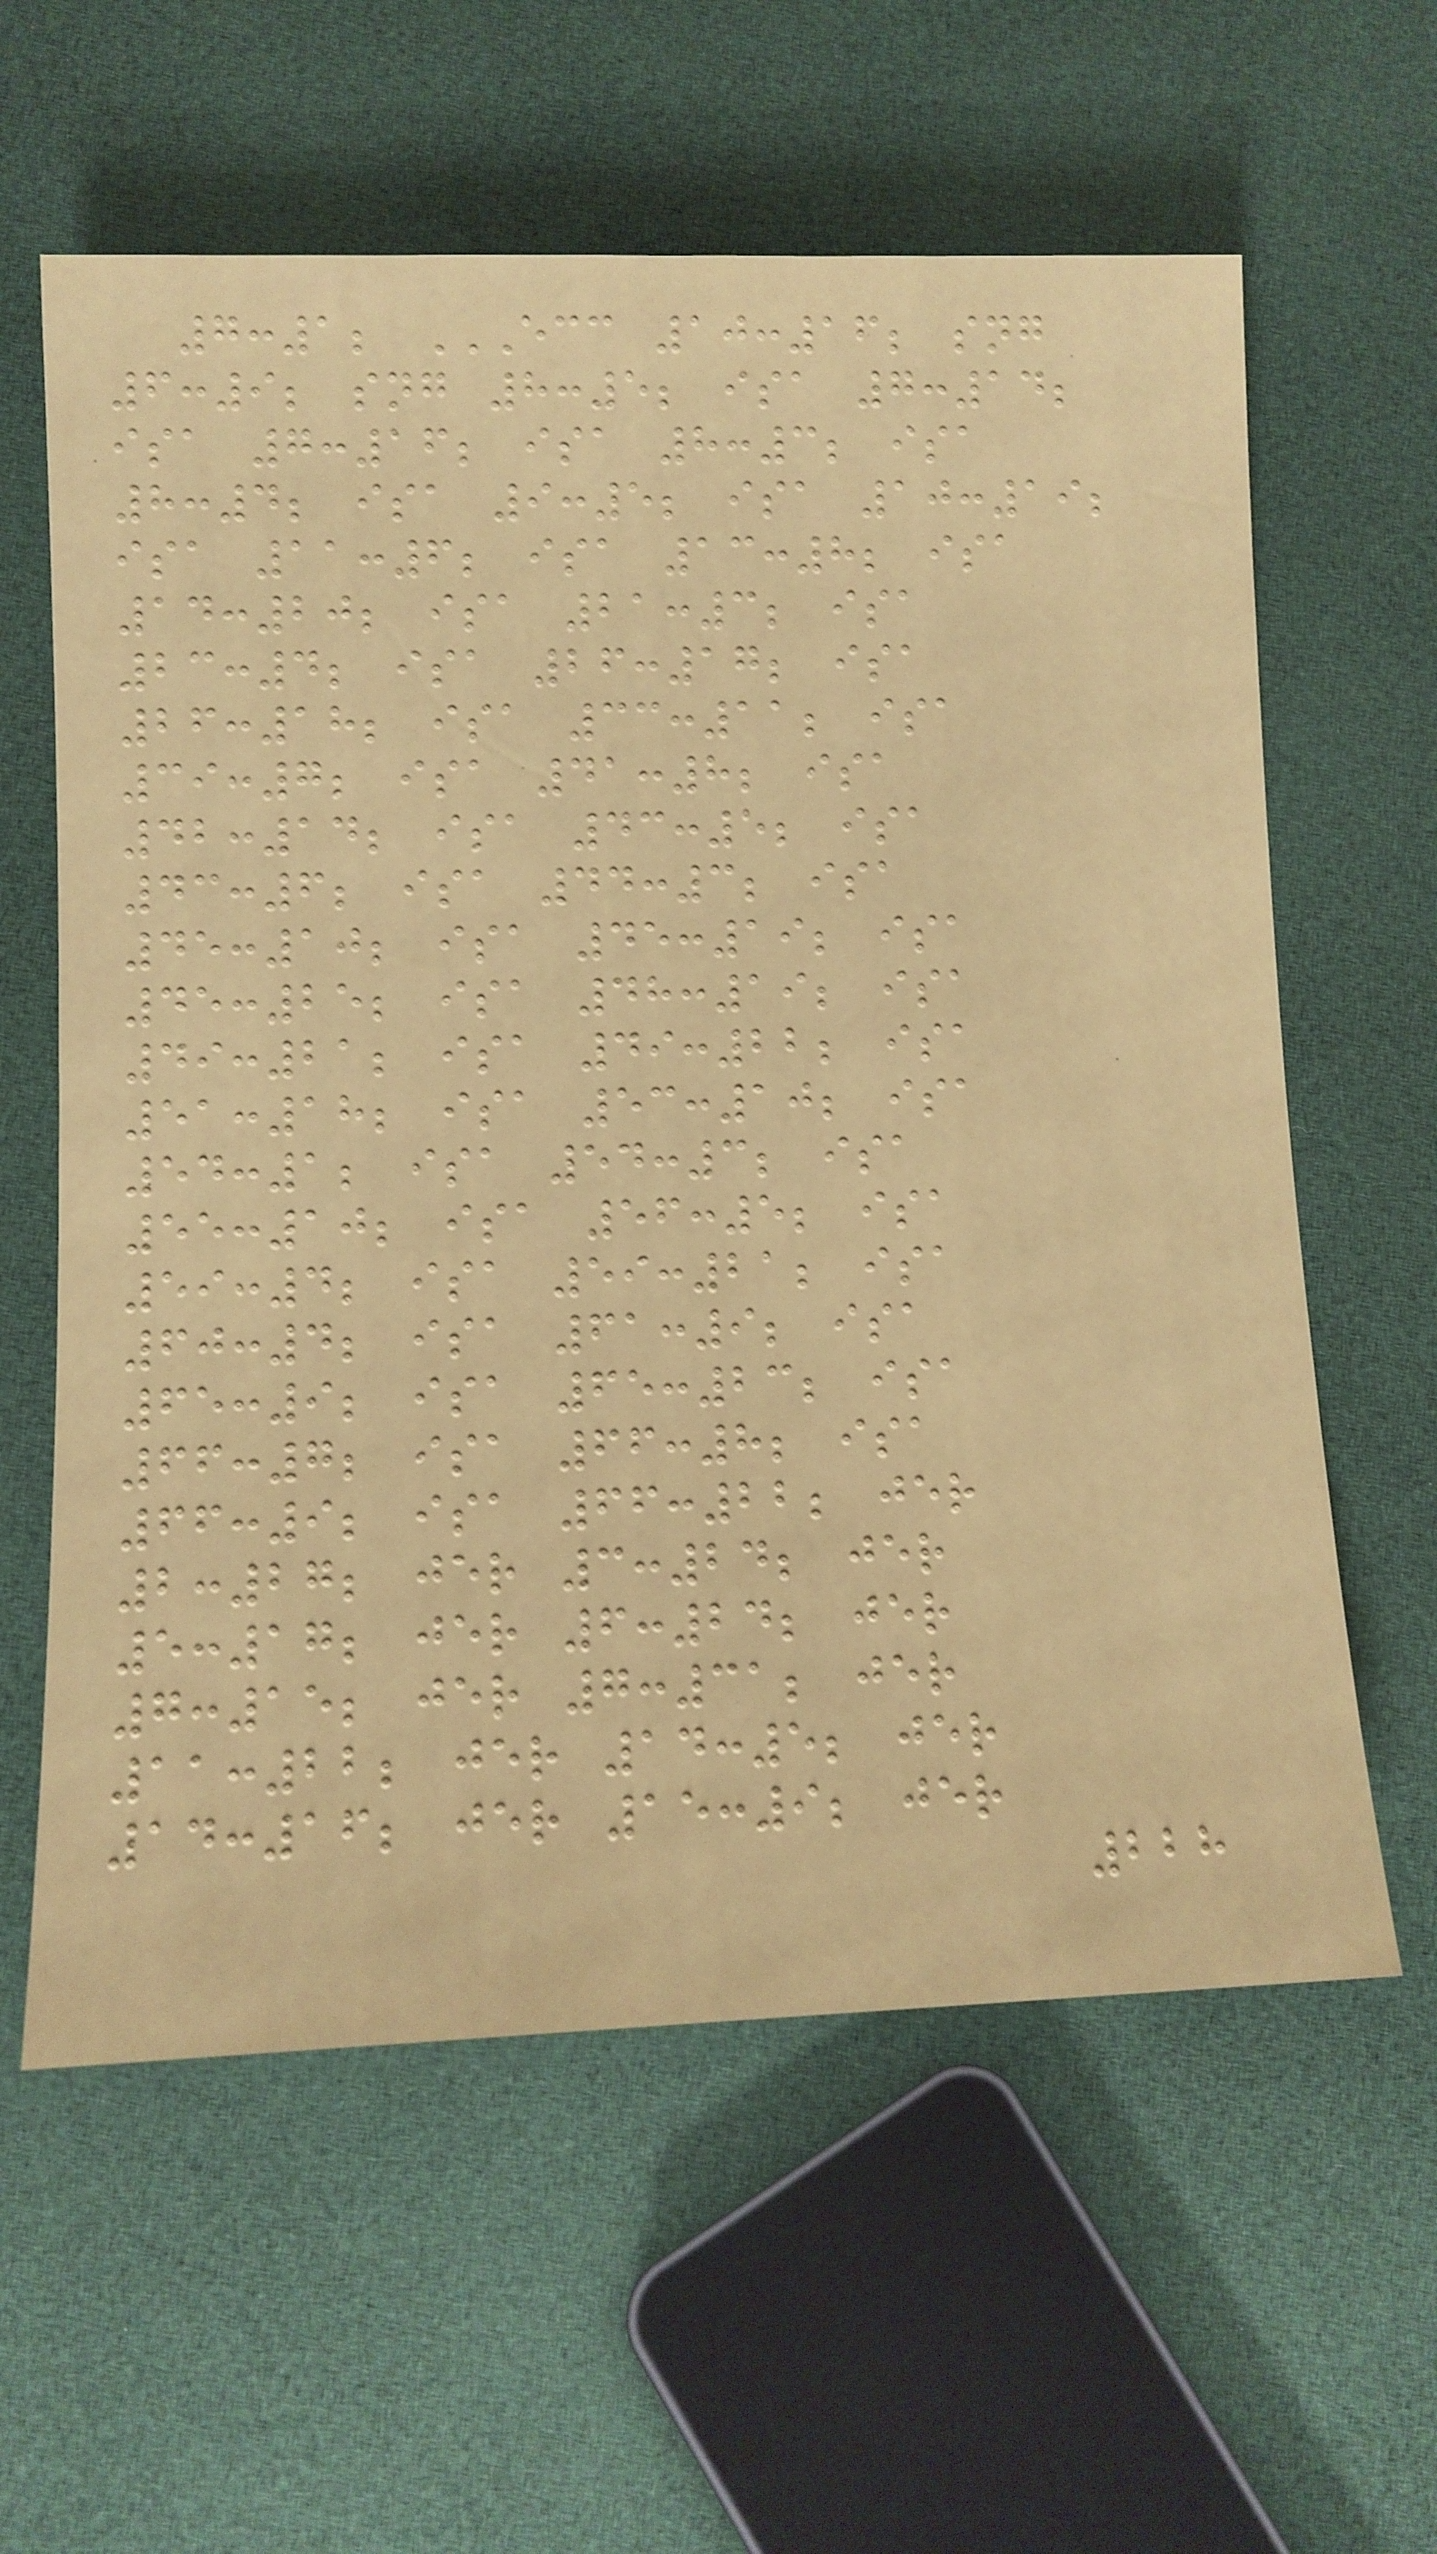7:1; ECC 10:16; SNG
6:9; SNG 8:5; ISA 7:14;
ISA 7:16; ISA 8:3; ISA
8:4; ISA 9:5; ISA 10:19;
ISA 11:6; ISA 13:8; ISA
14:20; ISA 21:3; ISA
23:4; ISA 26:17; ISA
26:18; ISA 33:11; ISA
39:7; ISA 41:8; ISA
42:14; ISA 43:5; ISA
43:6; ISA 44:3; ISA
45:10; ISA 45:19; ISA
45:25; ISA 48:19; ISA
49:21; ISA 49:22; ISA
51:18; ISA 53:10; ISA
54:1; ISA 54:3; ISA
55:10; ISA 56:5; ISA
59:4; ISA 59:21; ISA
60:4; ISA 61:9; ISA
65:9; ISA 65:23; ISA
66:7; ISA 66:8; ISA
66:9; ISA 66:22; JER
2:27; JER 3:24; JER
5:17; JER 6:24; JER
7:15; JER 7:31; JER
11:22; JER 14:5; JER
14:16; JER 15:9; JER
228
